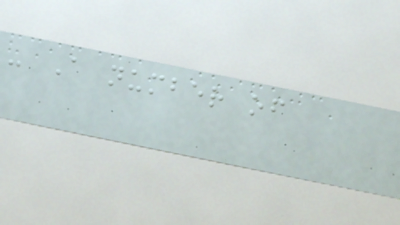- A number of
